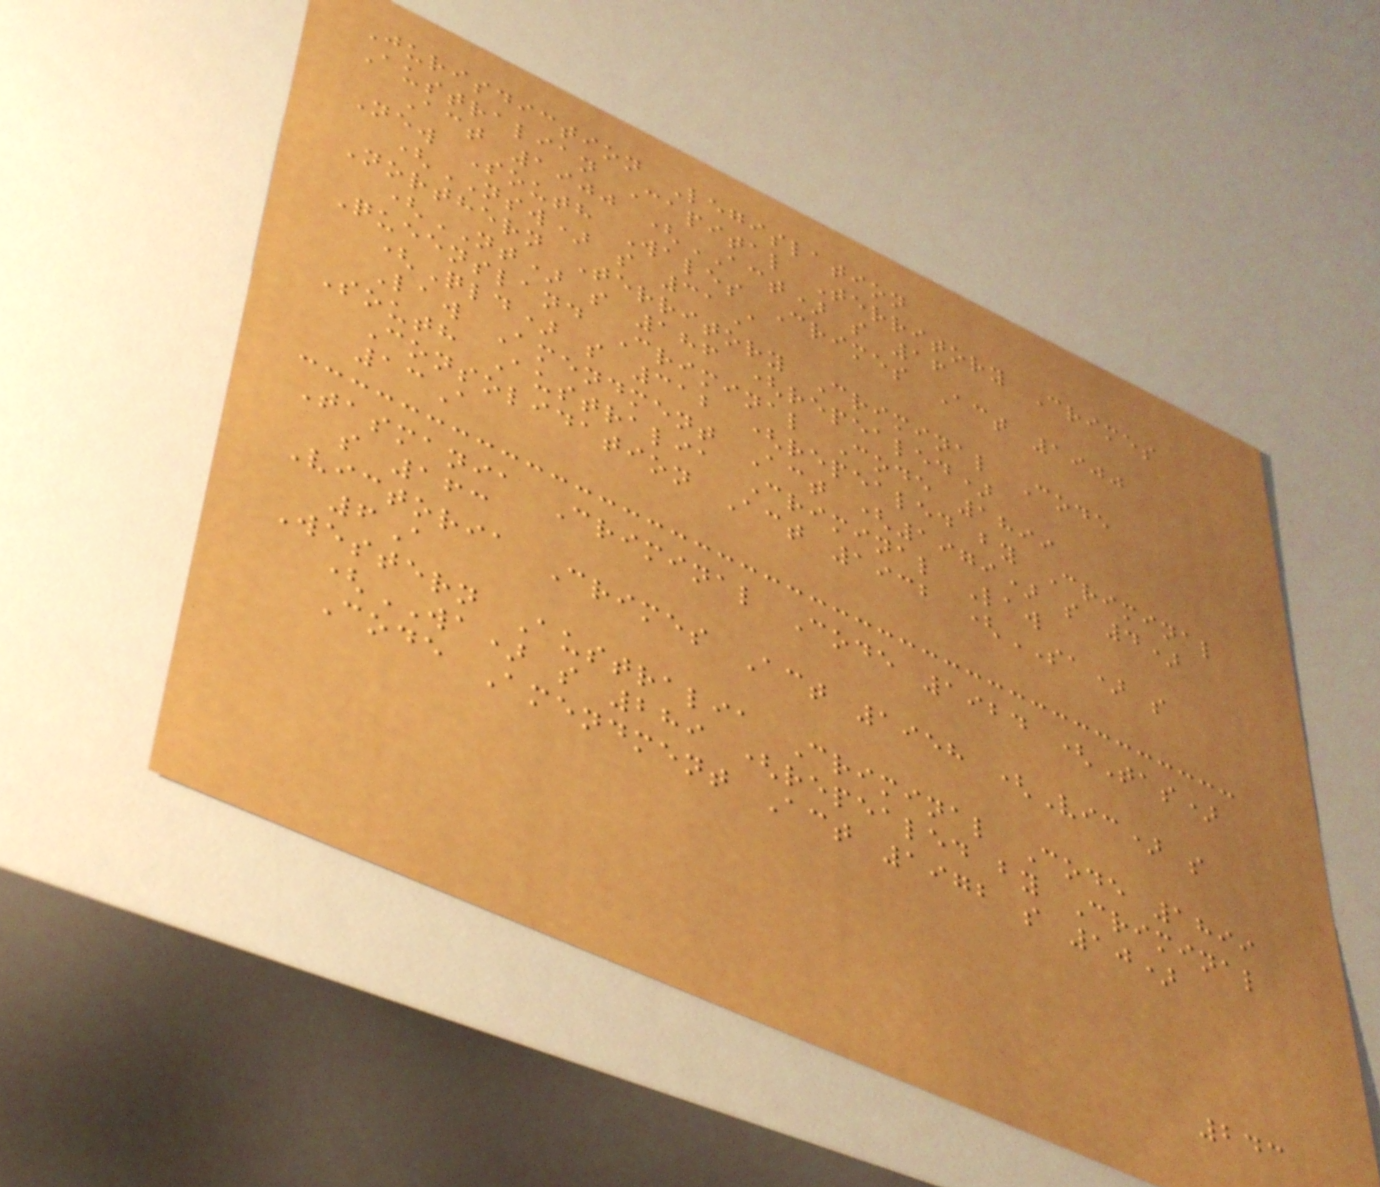Jurisdiction Legislation
Australian Capital Territory Crimes
Act 1900 (ACT) s 16
New South Wales Crimes Act 1900
(NSW) s 31A
Northern Territory Criminal Code
(NT) s 186 (repealed)
Queensland Criminal Code 1899
(Qld) s 312 (repealed by Criminal
Law Amendment Act (1979) s 4)
South Australia Criminal Law
Consolidation Act 1932 (SA) s
13A
Tasmania Criminal Code 1924 (Tas)
s 163
Victoria Crimes Act 1958 (Vic) s
6A
Western Australia Criminal Code 1899
(WA) s 289 (repealed by Criminal
Code Amendment Act 1972 s 10)
243
